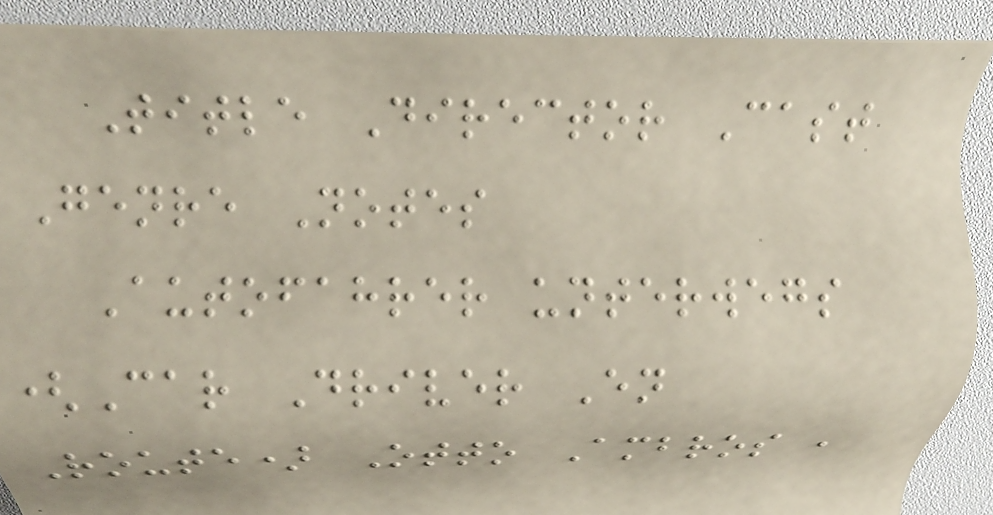Title Director Cast
Genre Notes
Autofahrer unterwegs
(Car Driver En
Route) Otto Ambros ,
